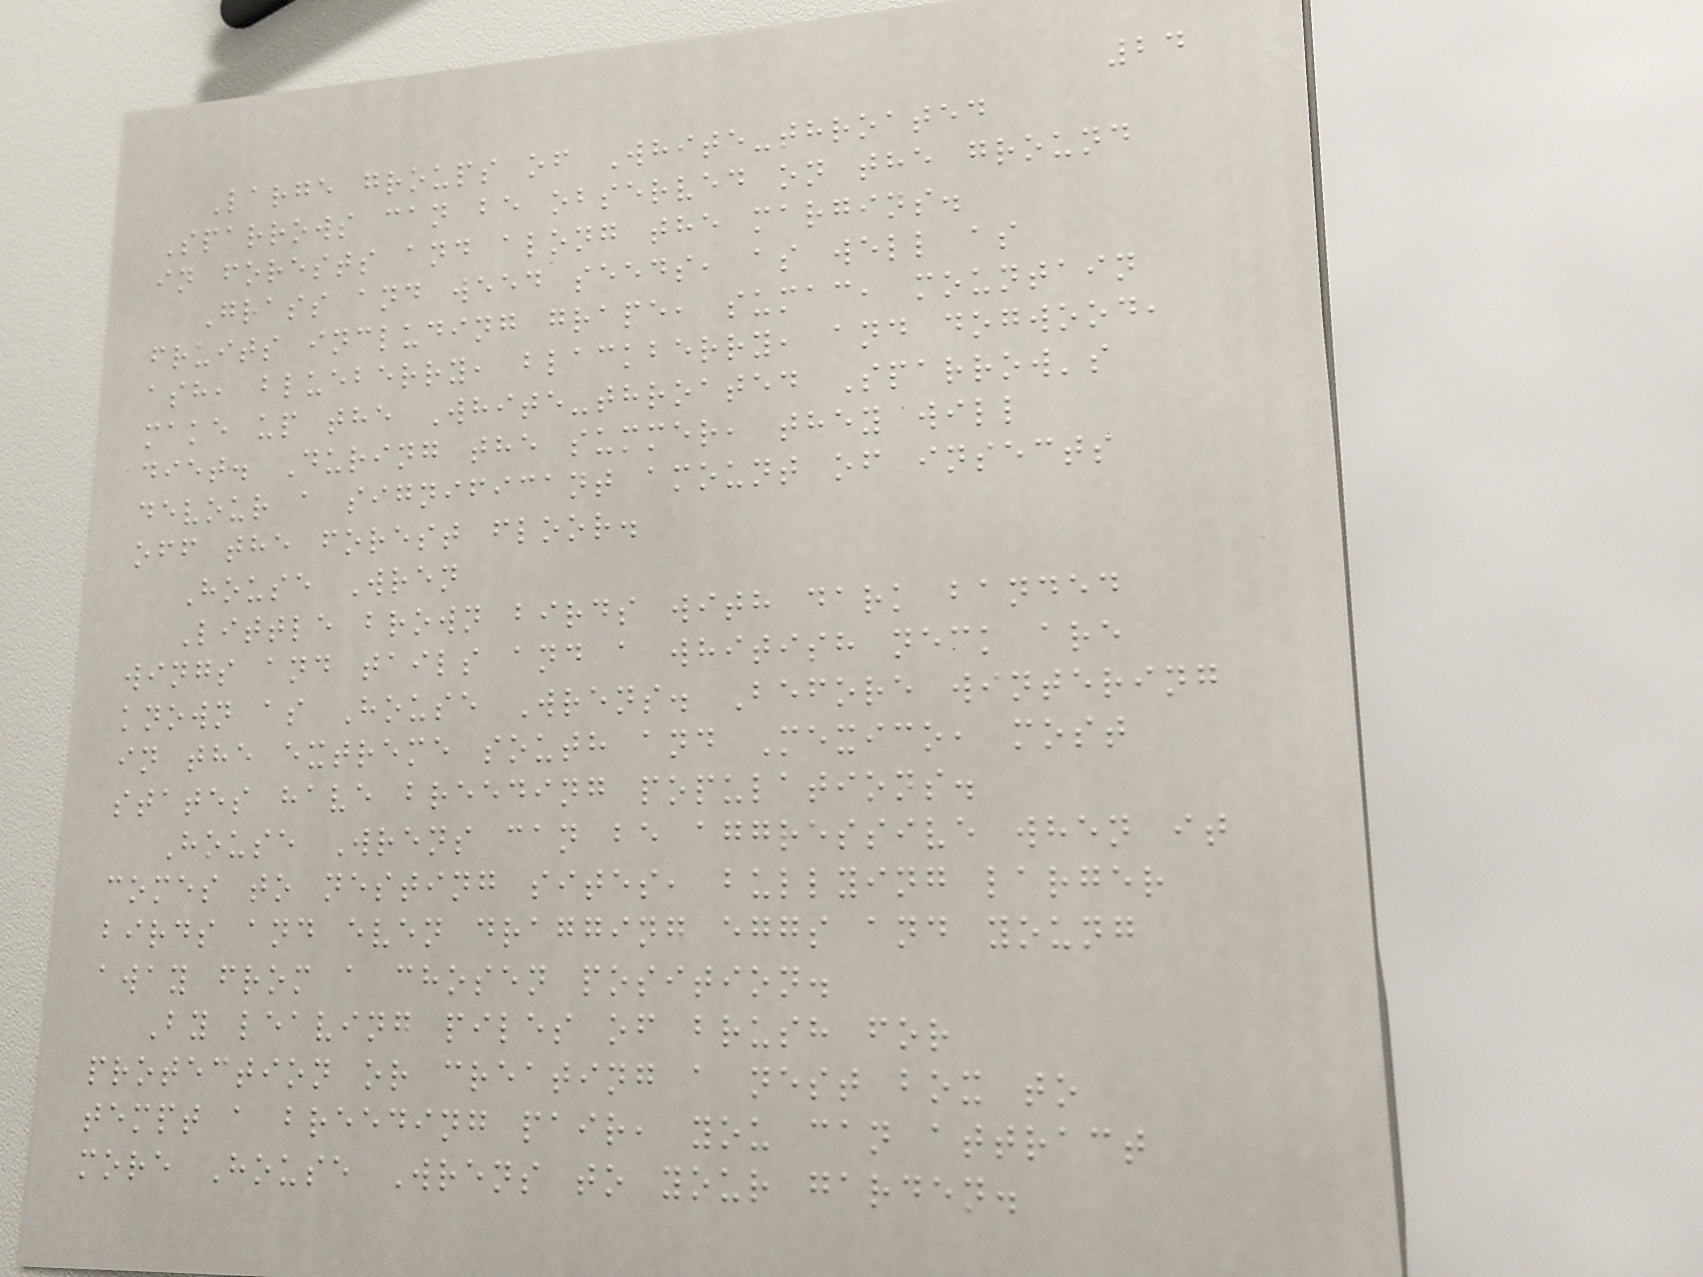24
Large groups of White-throated
Sparrows can be observed on the ground
in forests and along the margins.
Grass and weed seeds, as well as
fruits including grape, sumac, mountain
ash, blueberry, blackberry, and dogwood,
make up the White-throated Sparrow's
diet. During the summer, they will
devour a significant amount of insects
off the forest floor.
House Wren
Little brown birds with dark banded
wings and tails and a whitish neck are
known as House Wrens. Before wintering
in the extreme south and Mexico, most
states have breeding populations.
House Wrens can be aggressive when it
comes to nesting sites, bullying larger
birds and even dragging eggs and young
away from a chosen position.
By leaving piles of brush for
protection or creating a nest box to
tempt a breeding pair, you can attract
more House Wrens to your garden.
